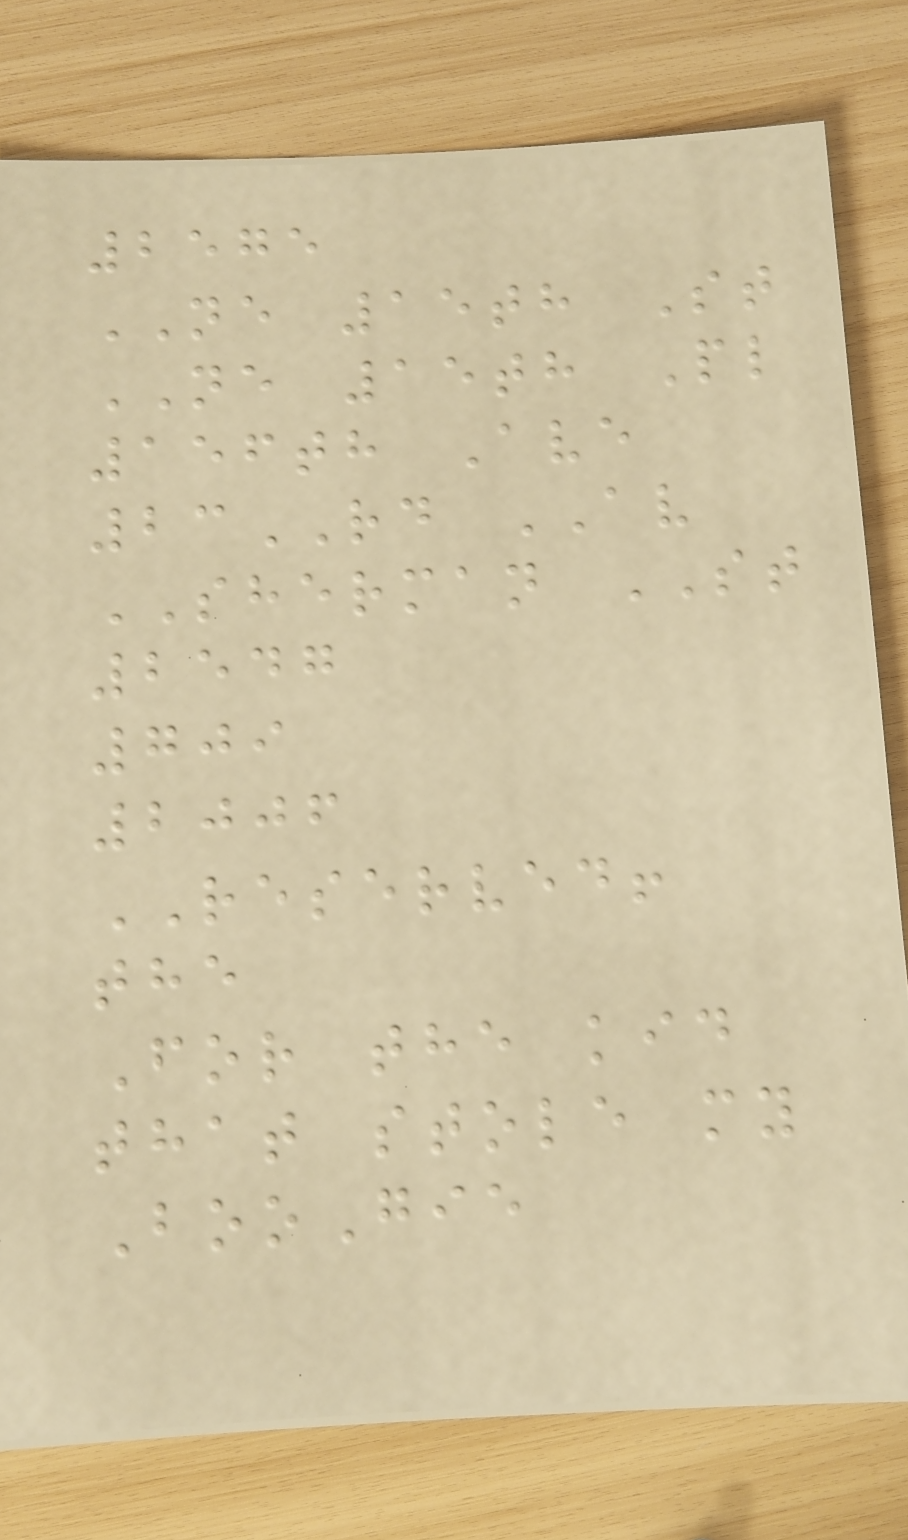2575
NE 15th St
NE 15th Pl
156th Ave
23RD AV
SHERMAN ST
2547
709
2006
RESERVED!
the
For the kid
that stole my
BooGie
